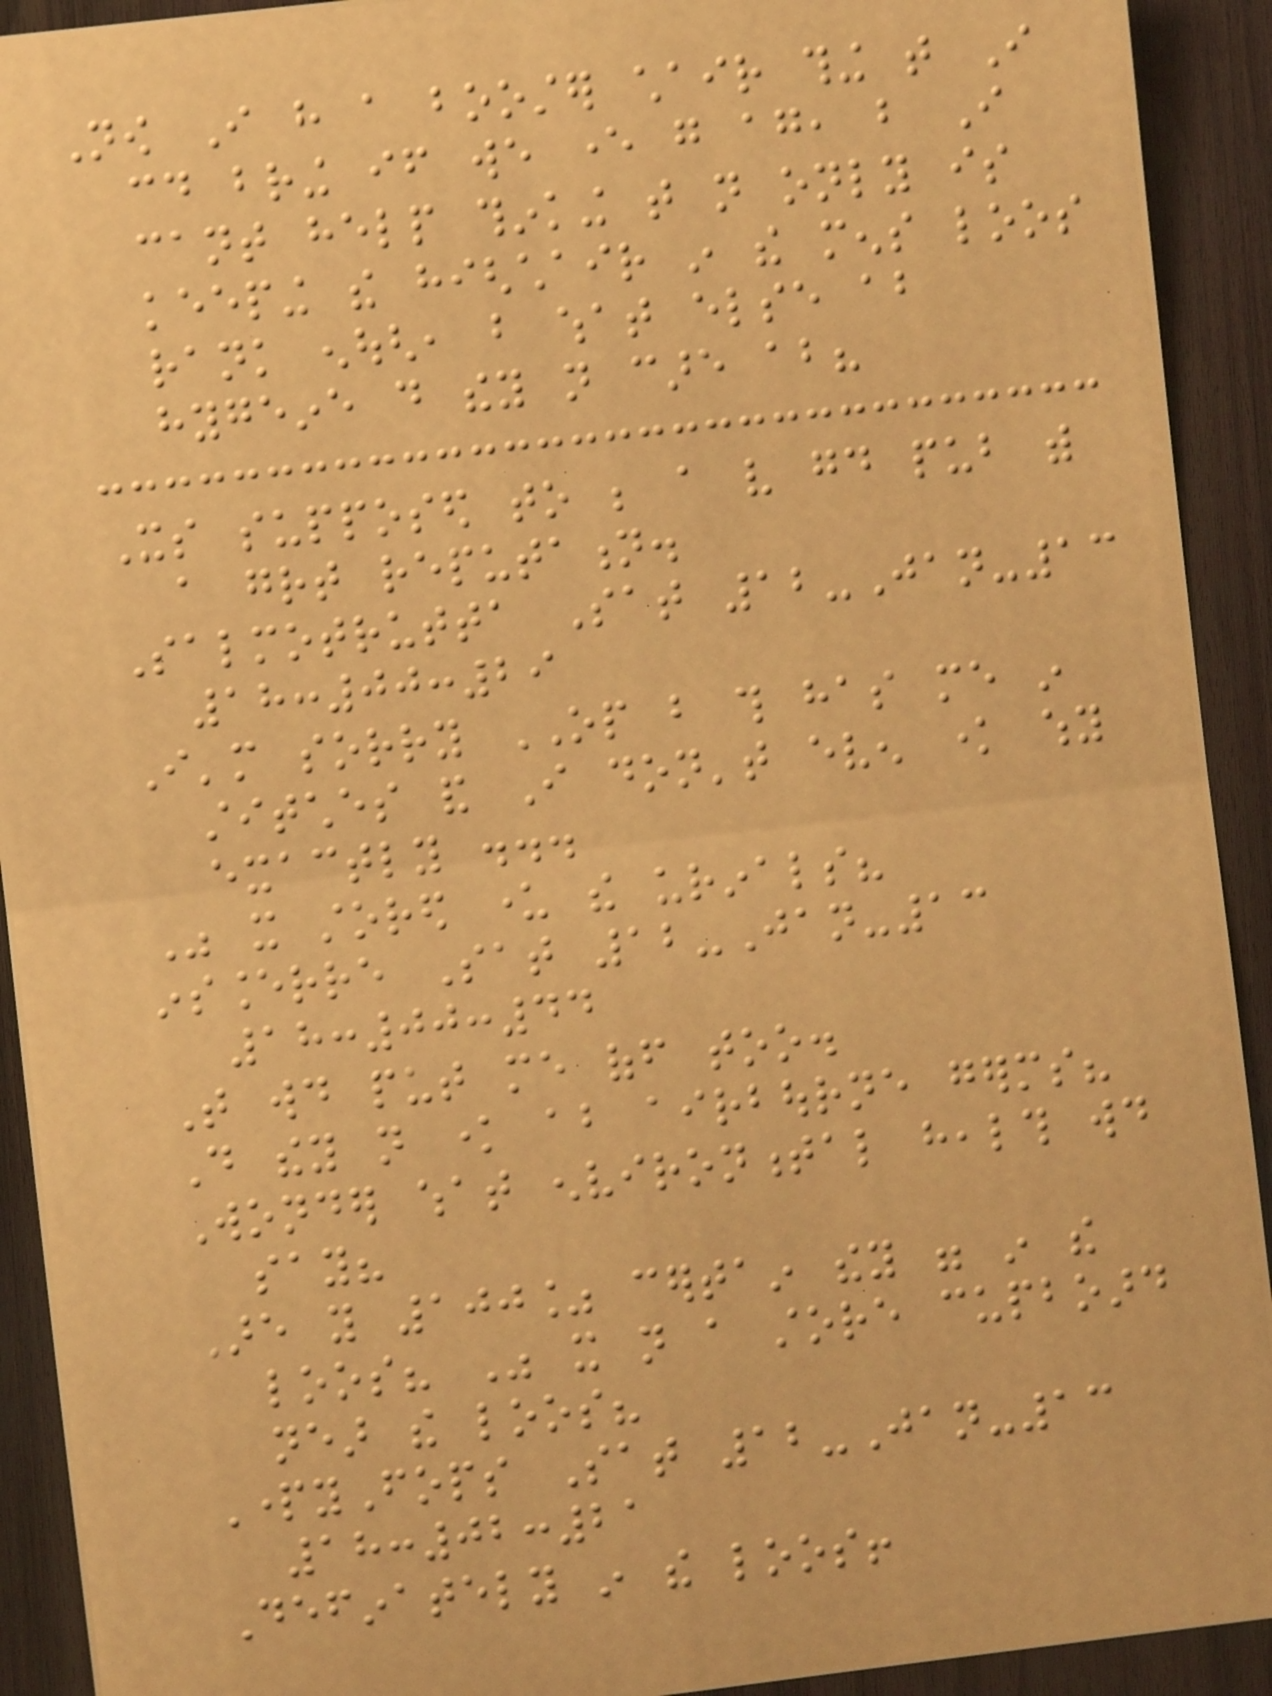Now I have a booster chair thing that I
could bring if we ever go again, but I
cant help thinking that not only is
keeping the highchair in the mens loos
rank enough, but what else about
hygeine do they not care about?
Its supposed to be a very good pub with
a great reputation.
Salmotrutta Sat 12-Jan-13
18:00:29
I'm sorry OP but this has me in
stitches and I don't even know why
exactly ...
Was it stored under the urinals?
insancerre Sat 12-Jan-13
18:00:44
That would put me off too.
Do they not know about airbourne germs?
Wonder what environmental health would
say?
Are you 100% certain they were in the
loos? Was it not a store cupboard
near the loos?
PartyFops Sat 12-Jan-13
18:02:21
Definately in the loos!
